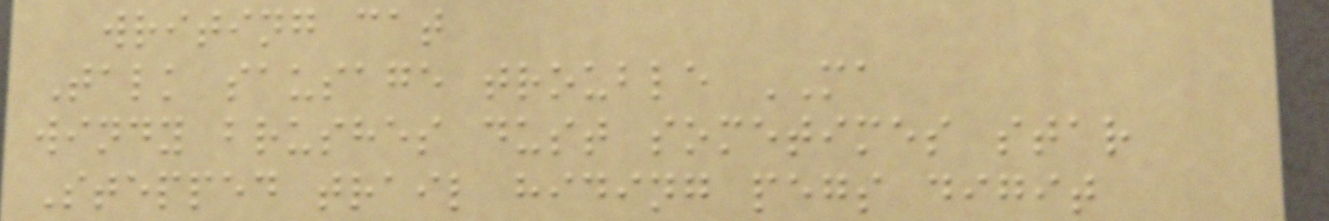writing cat
Talk sausage trouble MA
windy brushes dust sometimes star
Stepped trail hiding pegs digit
